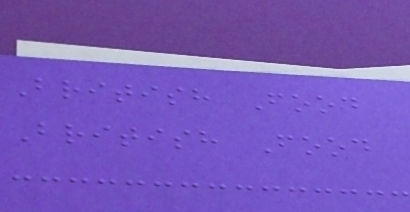British Food
British Food
